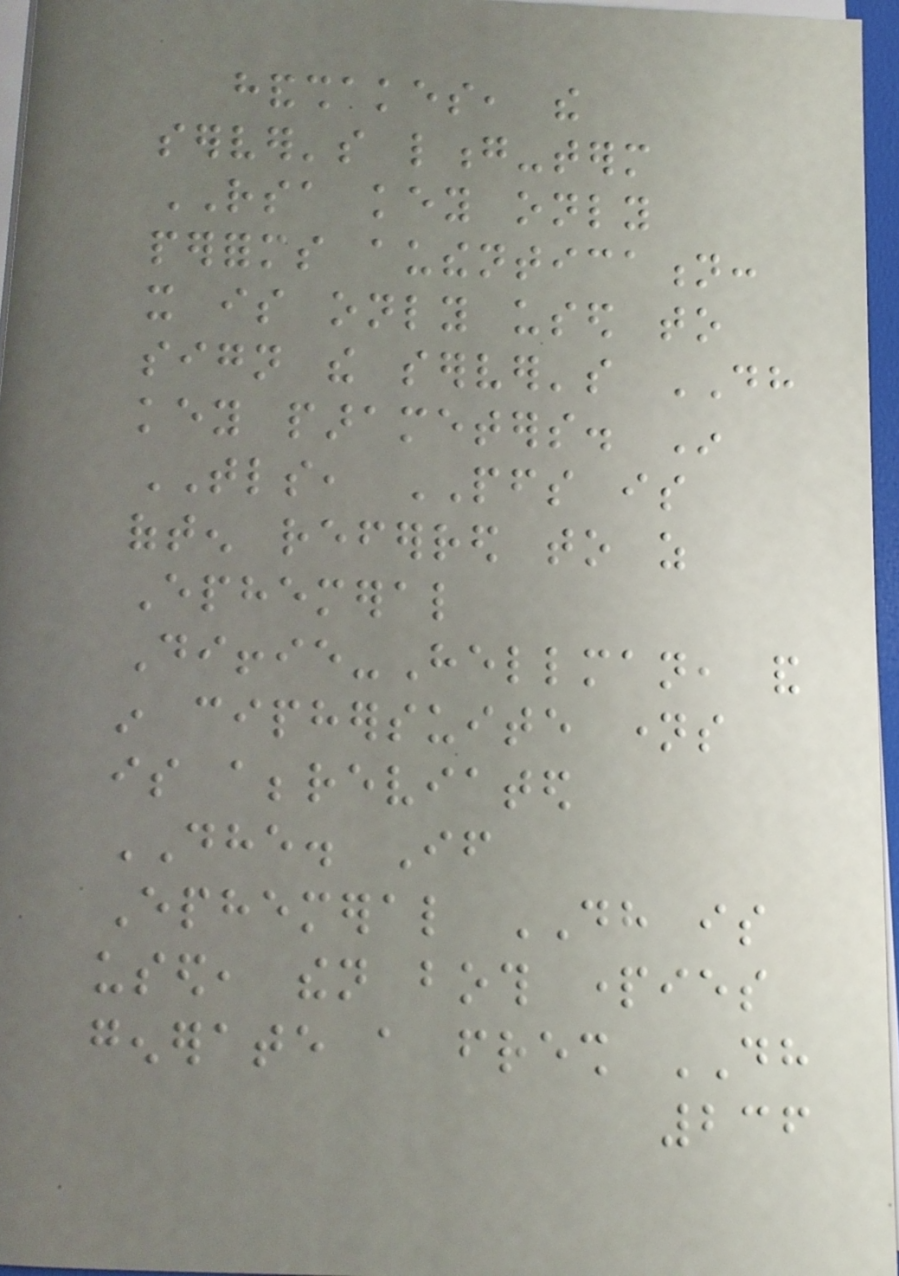handshakes, the
server's long-term
RSA key only
performs authentication:
it is only used to
sign the server's DH
key parameters. In
TLS, PFS is
often referred to as
Ephemeral
Diffie-Hellman, and
in ciphersuite names
is abbreviated
DHE. If
Ephemeral DH is
used, then both parties
generate a fresh DH
236
